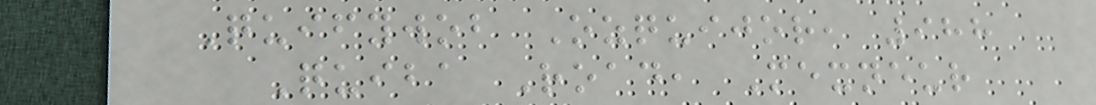Quifywob Ozquijor, 988
Quiba Road, Mexneur
